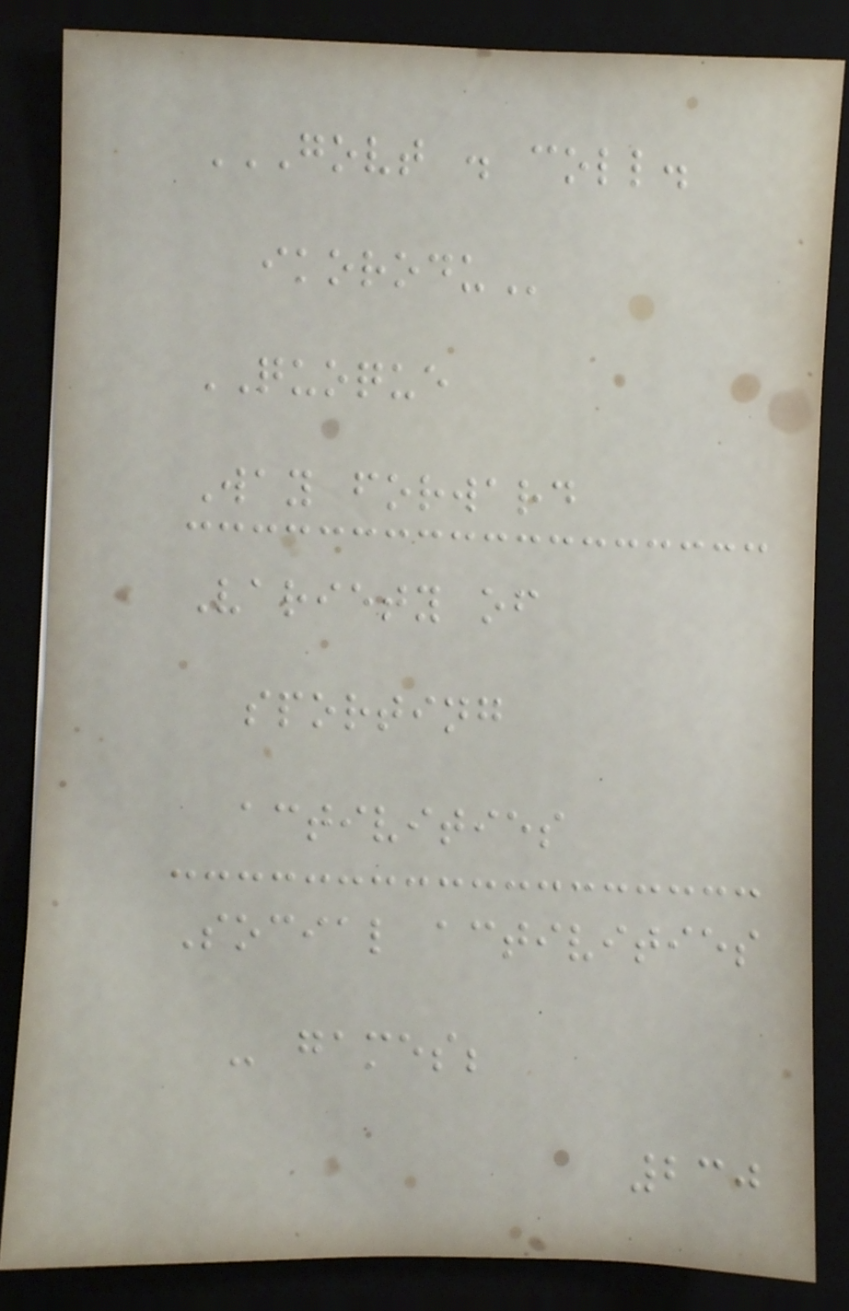GOVT . COLL.
IKORODU
QUOQUE
Way forward
Variety of
sporting
activities
Social activities
- games;
230
